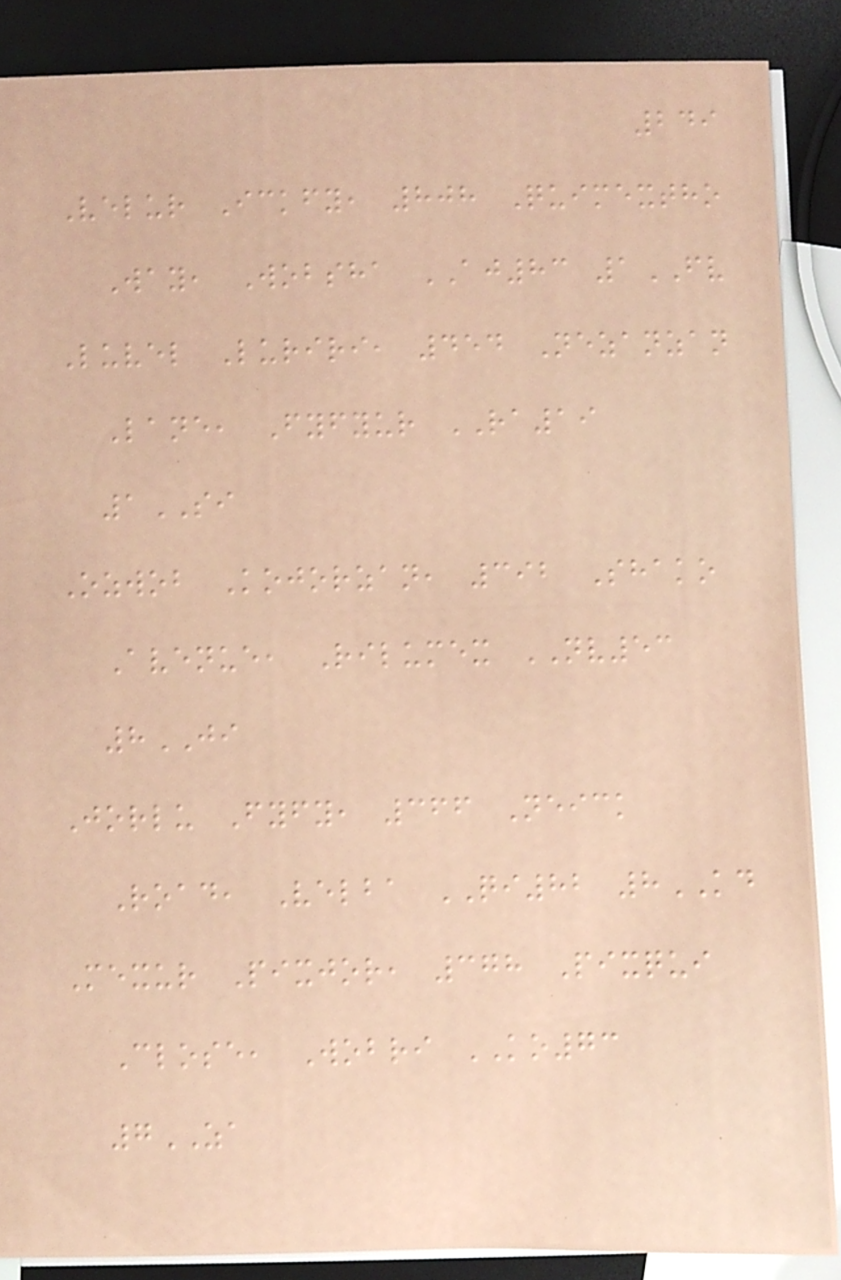249
Velur Ickfy, 808 Quimextho
Way, Wobsha AJ83 1FV
Luvel Luriri, 454 Nezanzan
Lane, Fyfyur RA19
1SI
Ozwob Kojorzan, 392 Shako
Avenue, Rilumex NV53
8JI
Jorlu Fyfy, 366 Neick
Road, Velba QI82 8KD
Mexur Pixjor, 378 Pixqui
Close, Wobri KO73
7ZA
